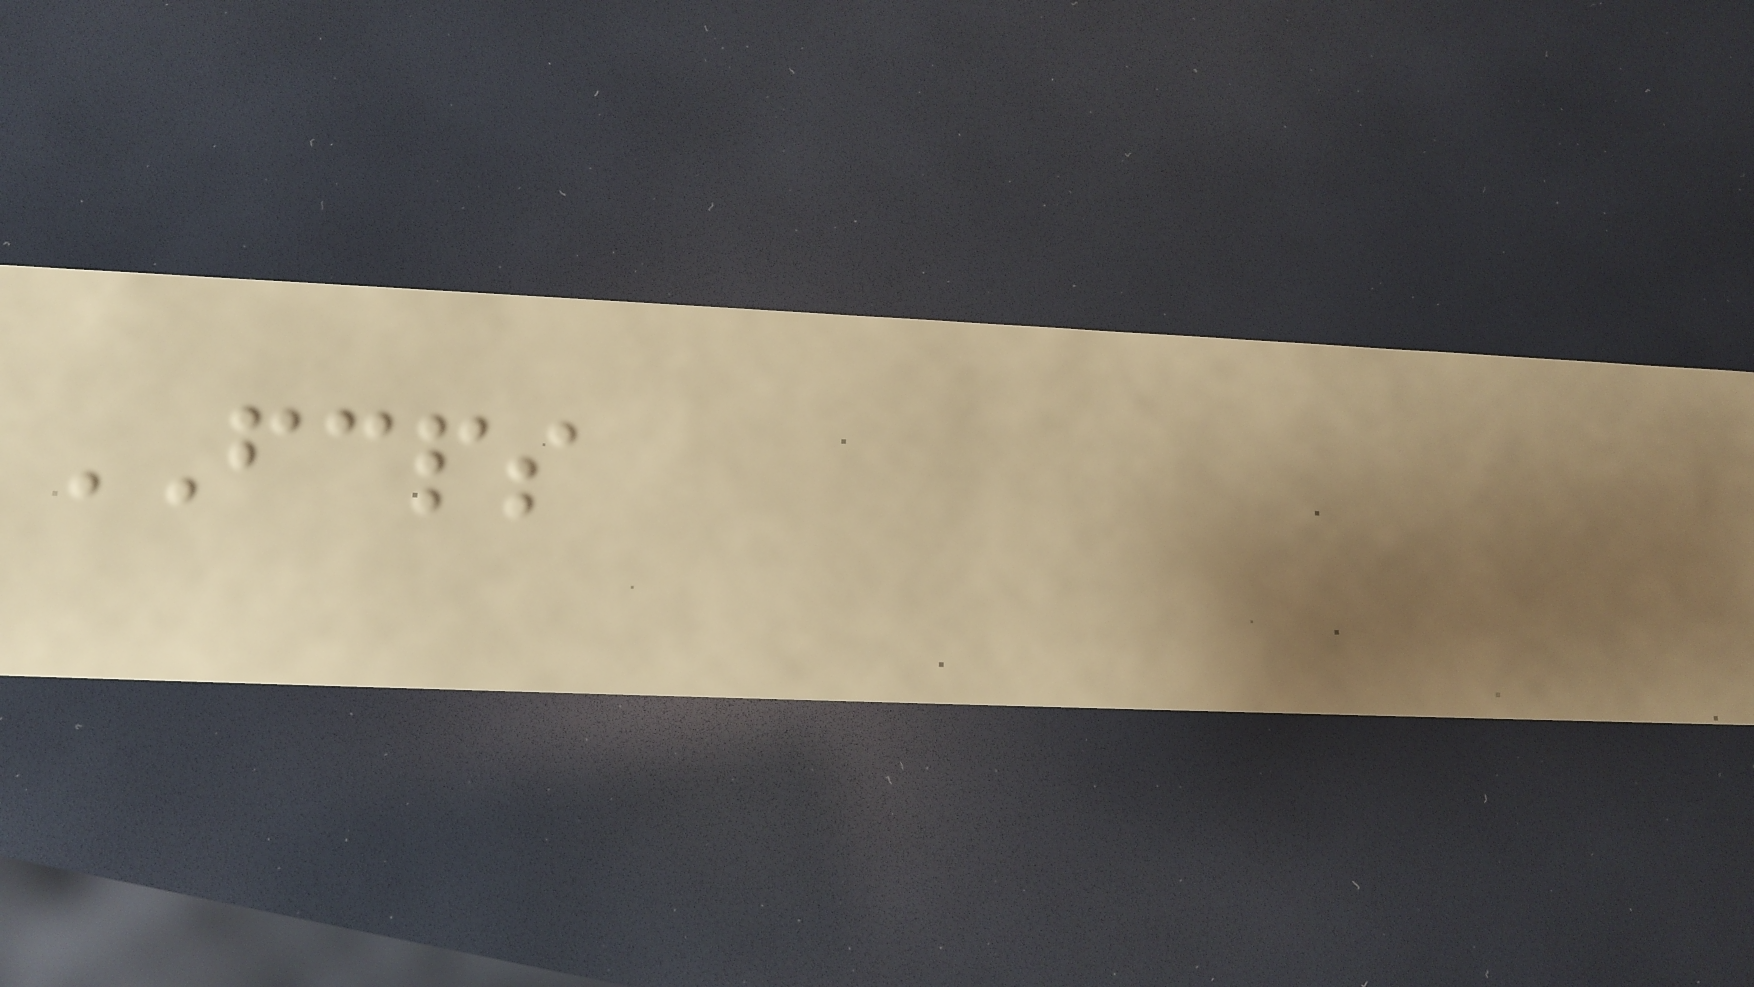FCPS
